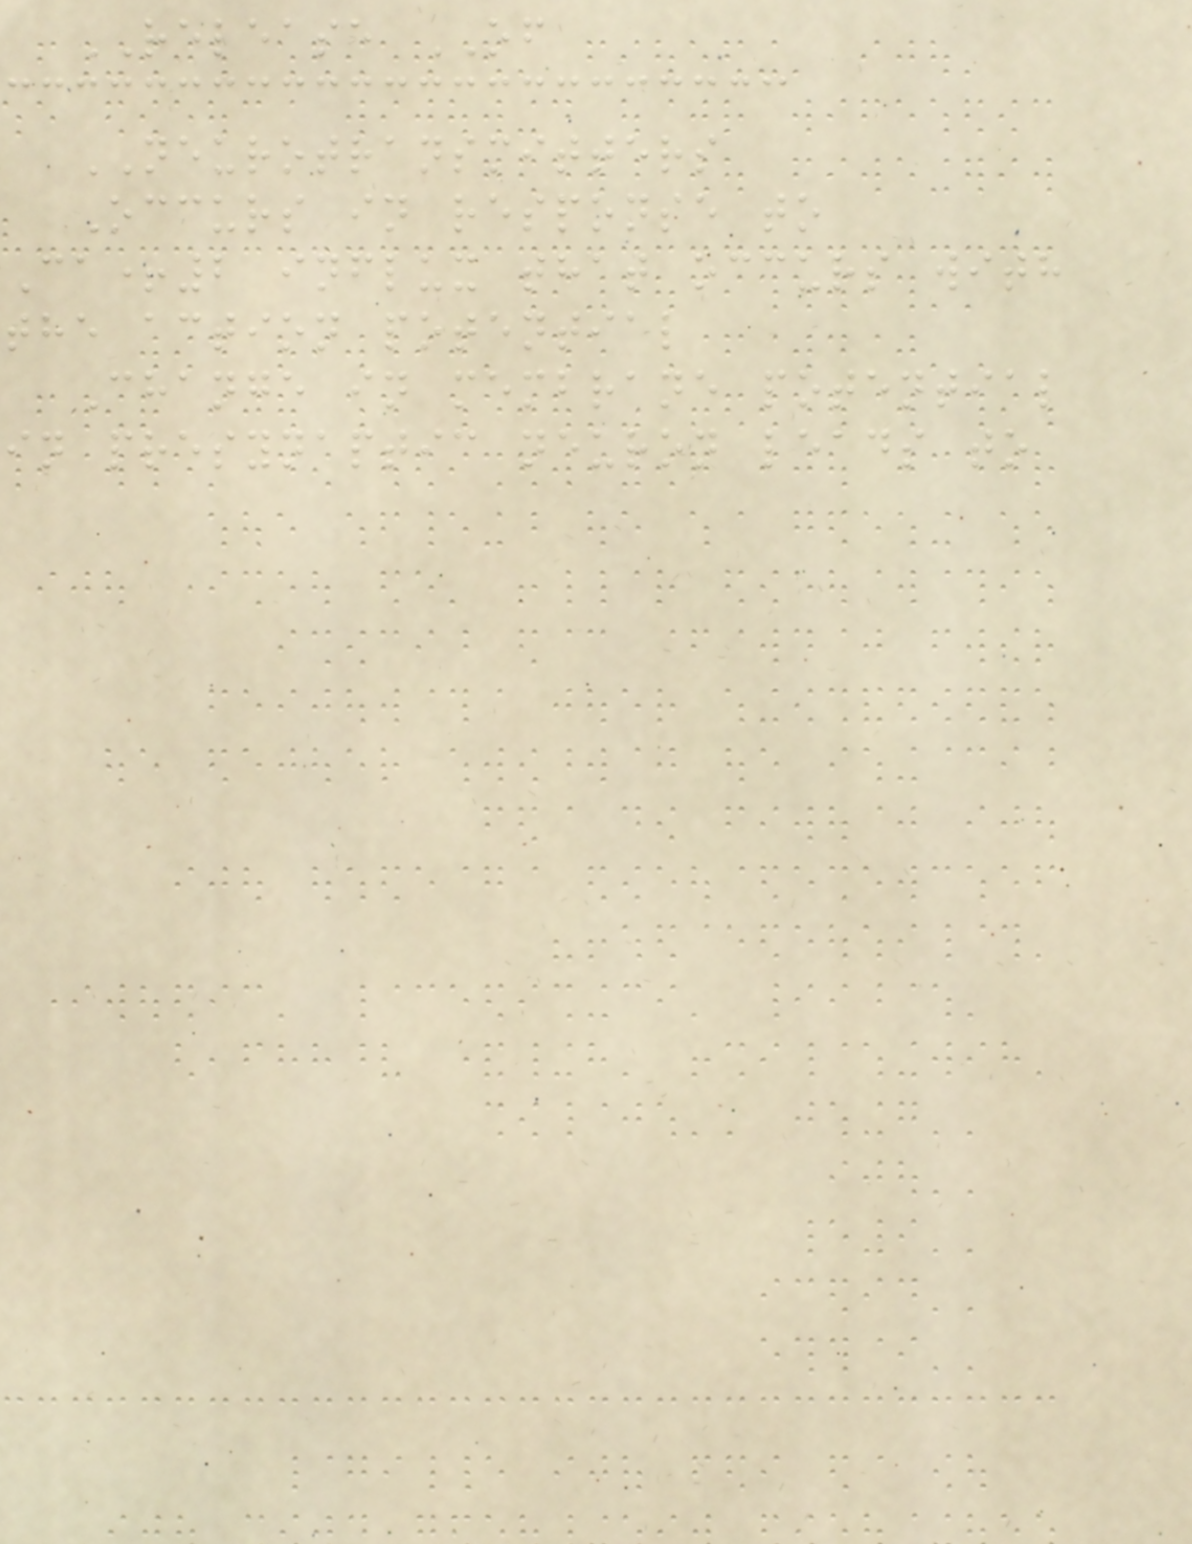RELEASE OF
NEUROTRANSMITTERS
Occurs in response to
Ca+2 influx that occurs with
the action potential
Change in membrane potential
in presynaptic neuron leads to
